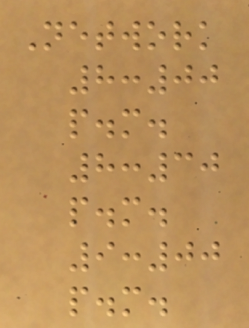Network
8:00
p.m.
8:30
p.m.
9:00
p.m.
